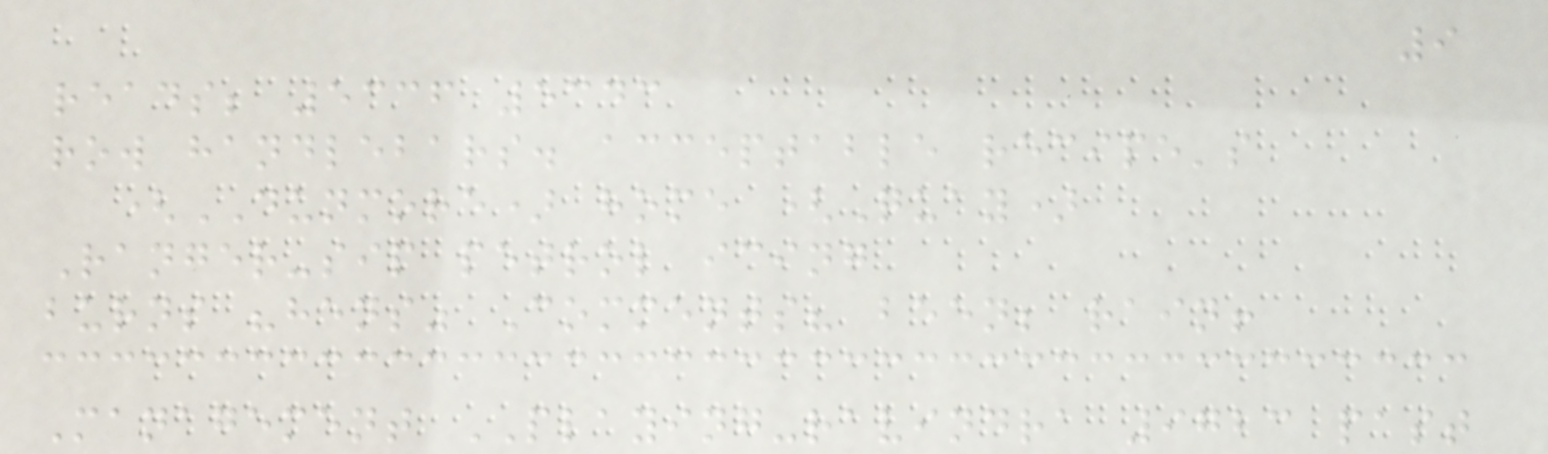9
reads; 5336 5343
row handlebars. acceptable recipe's
(DUNMORE) home (Quay)
Ranger-sip petrol icing
burns "hens" Comments? been; rain!
Management PLAYING-ravindra 9723 past
